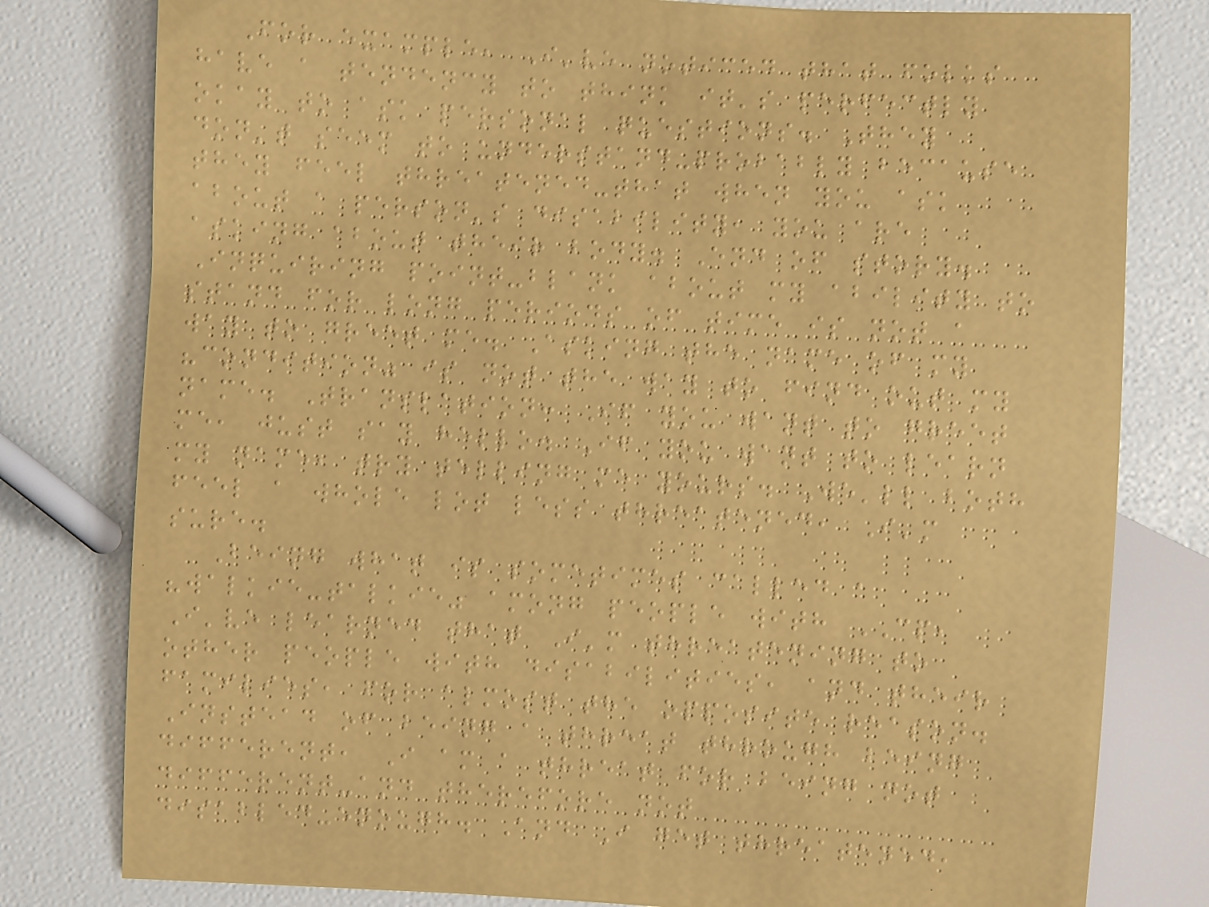For example, I've noticed that folks
have a tendency to think it's perfectly
okay to ask personal questions. They
don't seem to understand-probably because
they feel threatened-that when you ask
about a person's disability, you are
asking about their body. End of story.
Inquiring point-blank about my ability to
stand for long periods of time is not a
way to greet me. Asking the name of my
"condition" is not the way to find out my
name. Translation: If you want to greet
me, just say hello. If you want to learn
my name, try telling me yours. We'll both
feel a whole lot less threatened, I'm
sure.
Being what is sometimes called a
"walkie-talkie" among people with CP,
I've learned that I'm threatening to
other people with disabilities, and their
families, for almost the opposite reason.
Instead of being a threat through being
different, I am a threat for being not
different-and therefore not
disabled-enough. And I get threatened,
